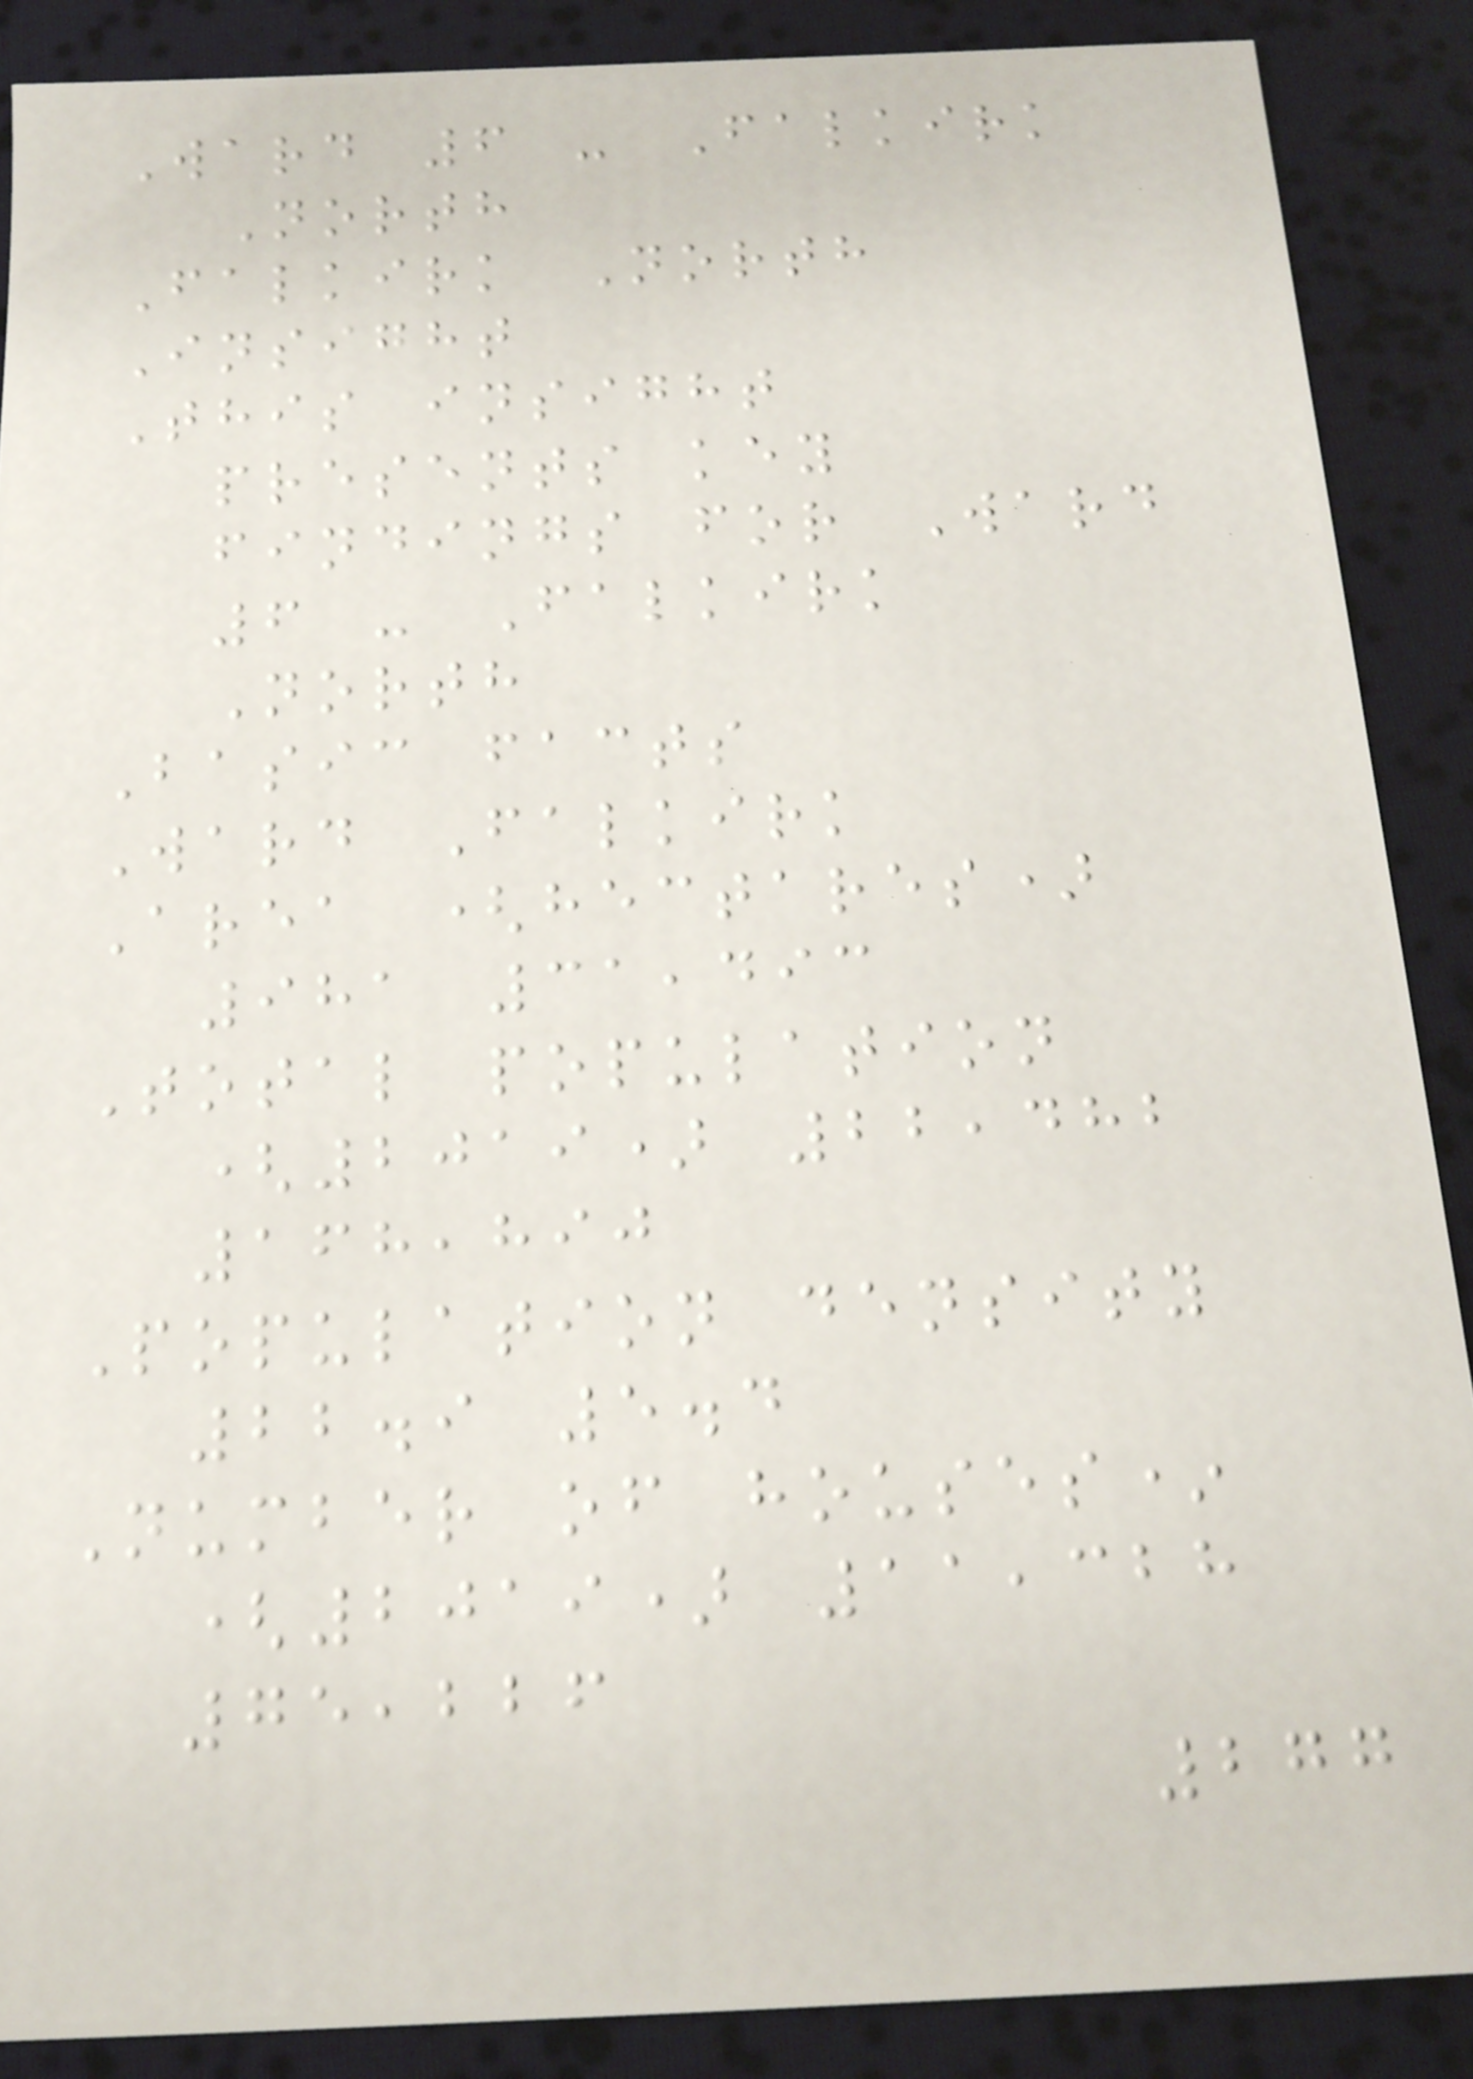Ward 6 - Falkirk
North
Falkirk North
Insight
This insight
presents key
findings for Ward
6 - Falkirk
North
Basic facts
Ward Falkirk
Area (hectares)
981 31,493
Total population
(2019) 22,482
168,890
Population density
22.9 5.4
Number of houses*
(2019) 11,328
75,226
277
